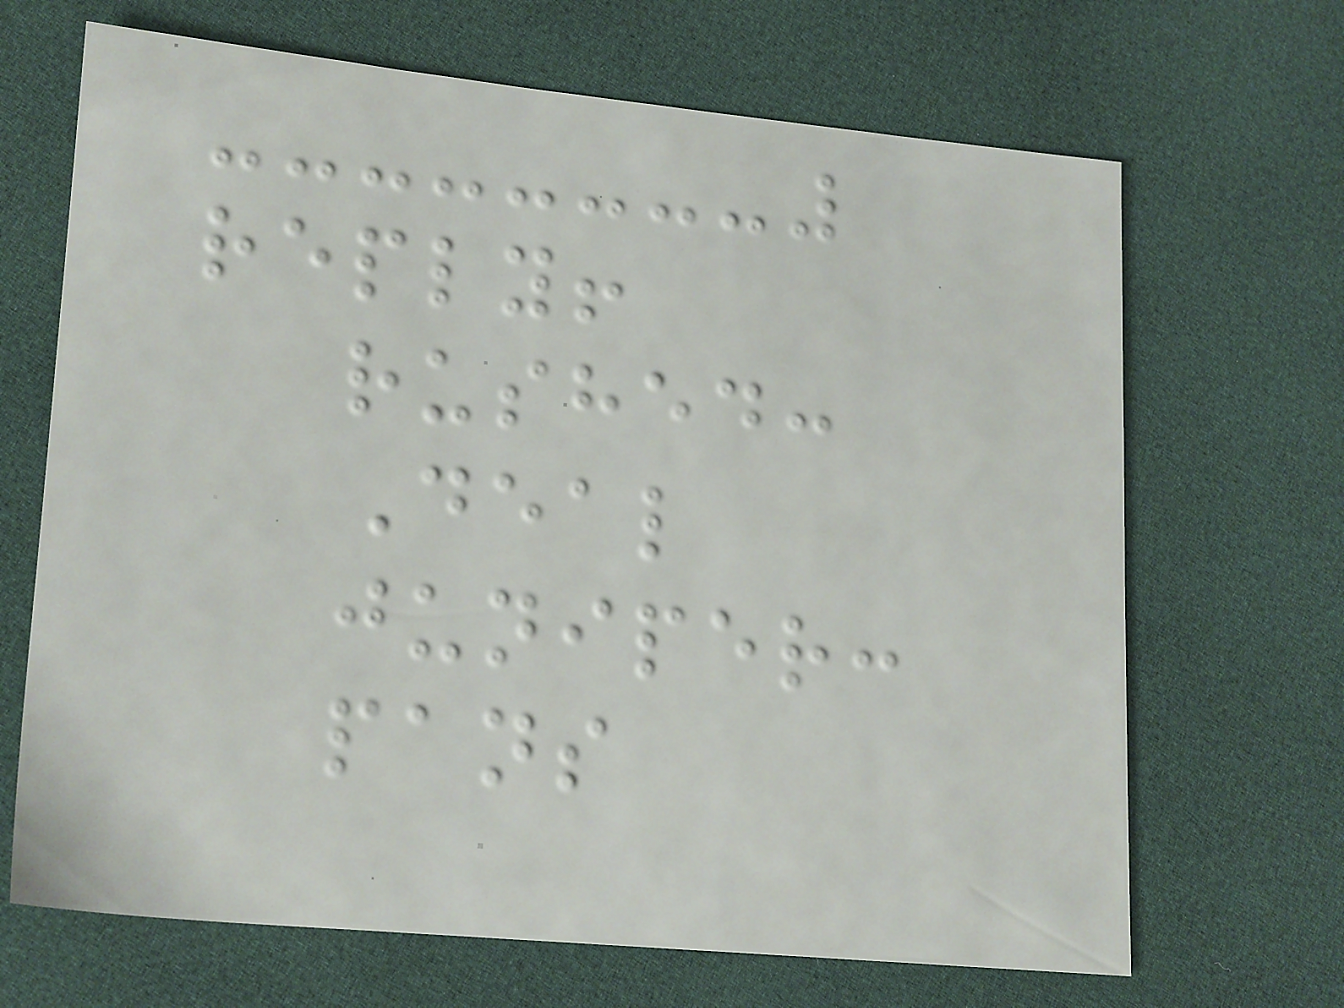reply!
rushed:
Deal
juniper:
pans
